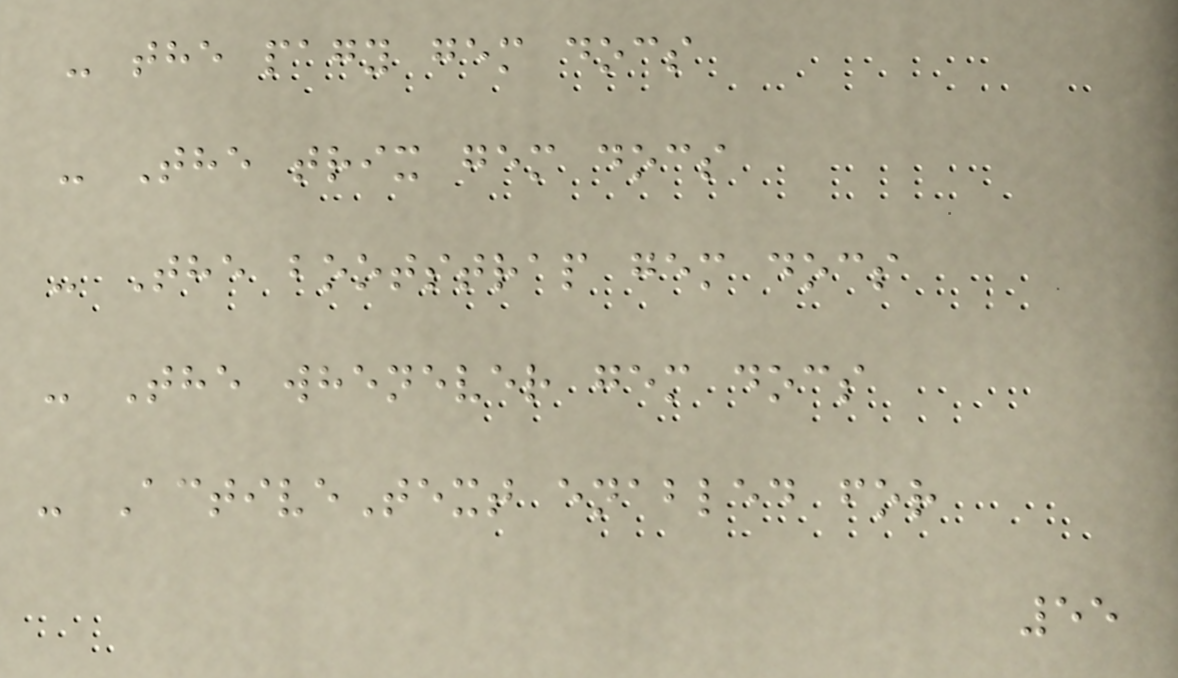- the pagy gem docs
- The trix gem docs
- The bootstrap gem docs
- The whenever gem docs
- ActiveText enabled for
55
